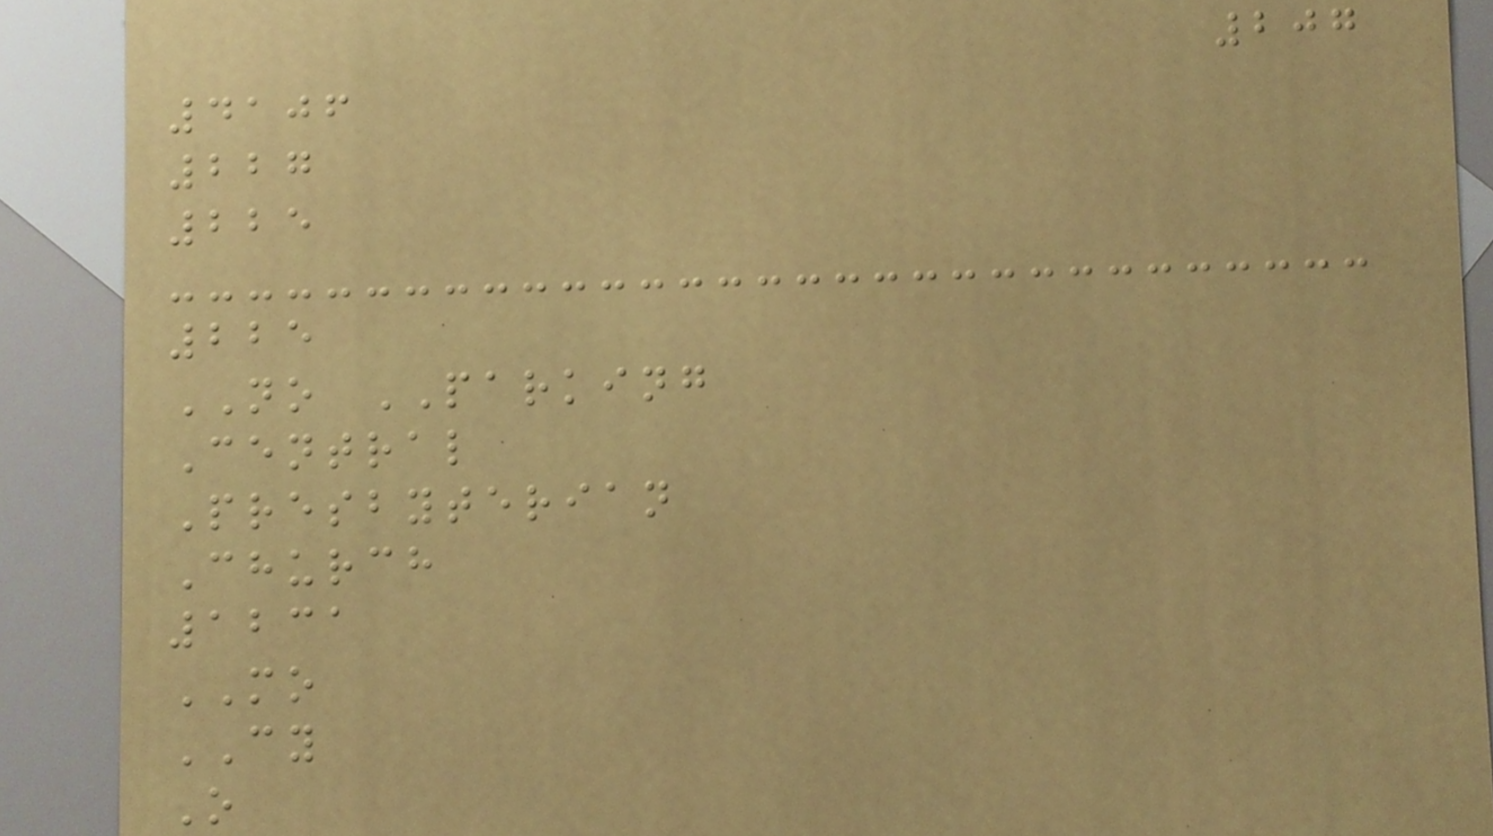207
4106
227
225
225
NO PARKING
Central
Presbyterian
Church
1231
MO
CY
O
